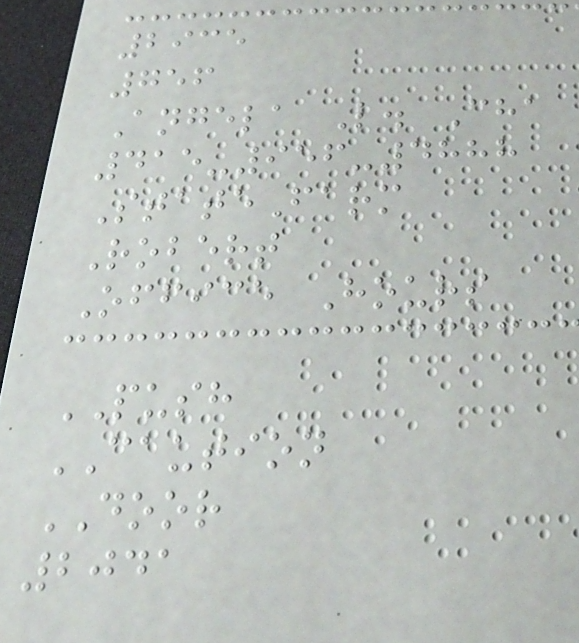2935
756
Angela L. Cha
415-956-4888
StateFarm
Robert
Office Hours
PUSH
CAUTION
DOOR
2041
